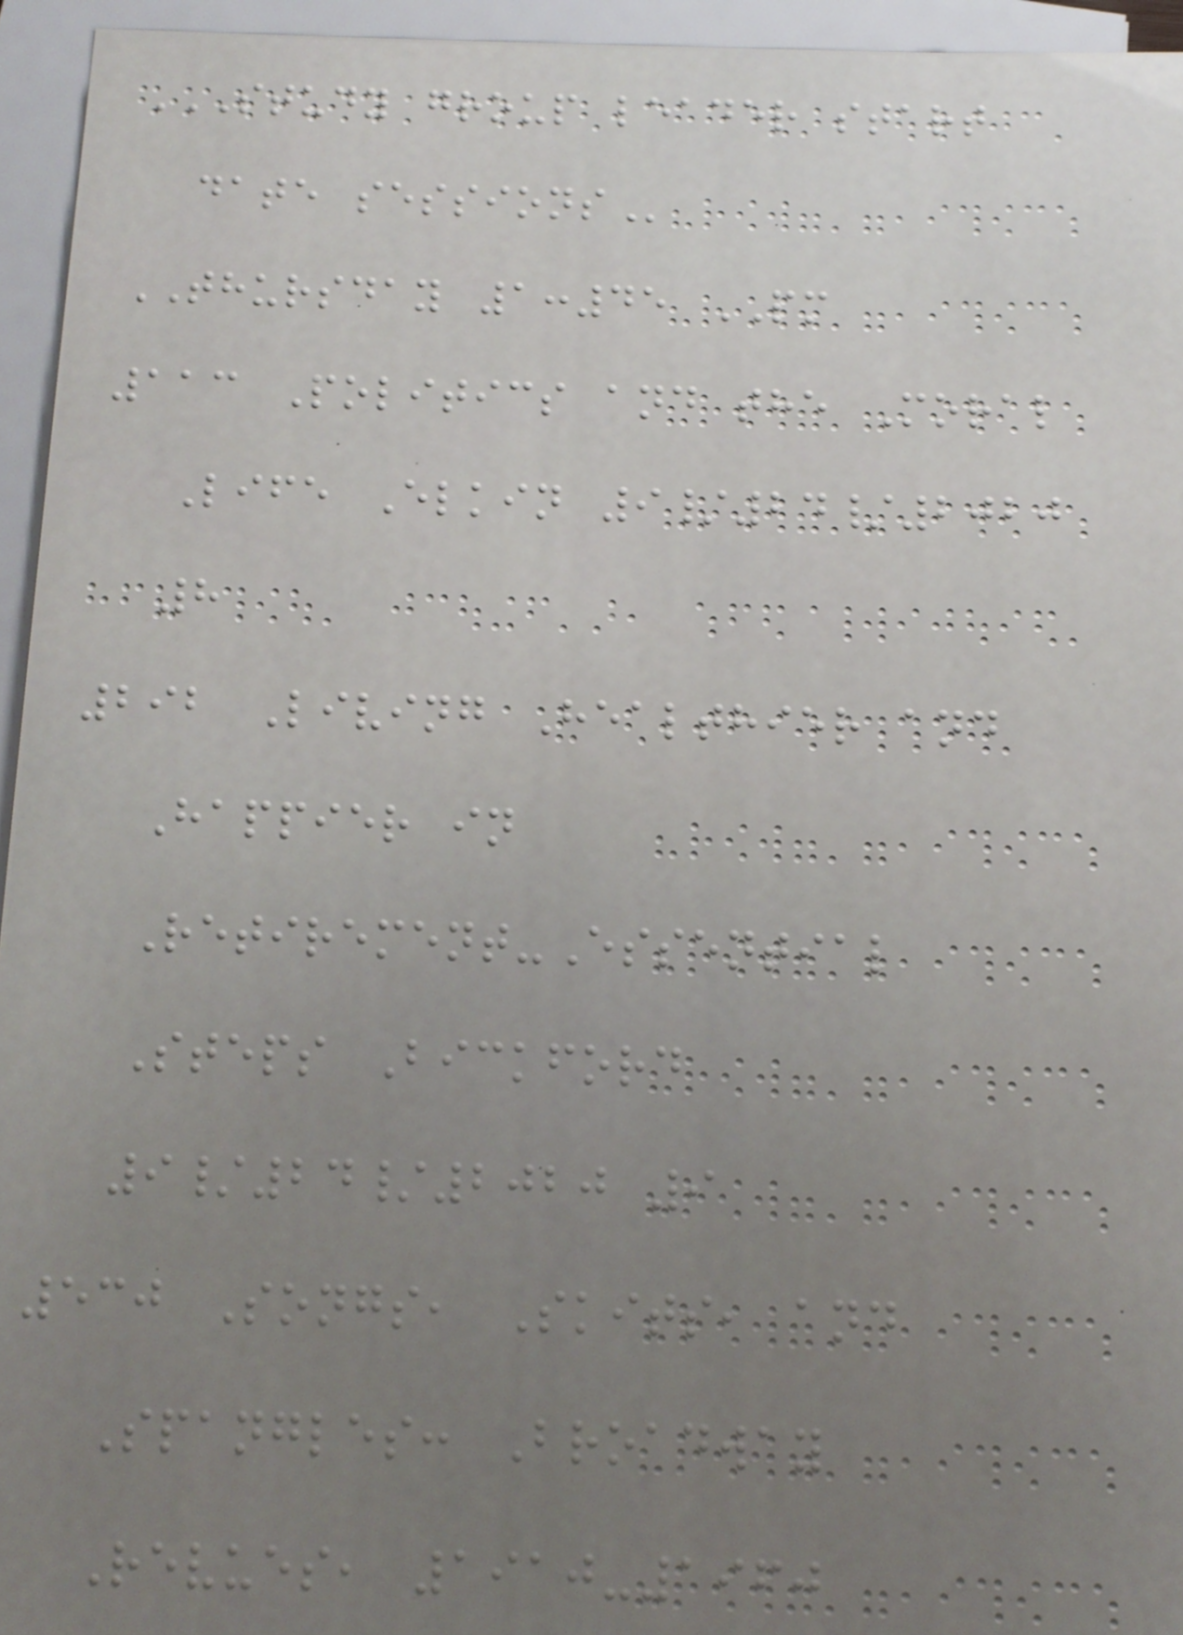STUDY GROUP LEADER START
DATE SESSIONS
THURSDAY 1:45 PM
113 Politics and the Moral
Life Elkin 9/24/2020
8
292 Living Healthier and
Happier in
Retirement-Essential
Steps Bickford
9/24/2020 9
530 Songs, Skits, and
Spangles: Broadway
Revues, 1910-1960
